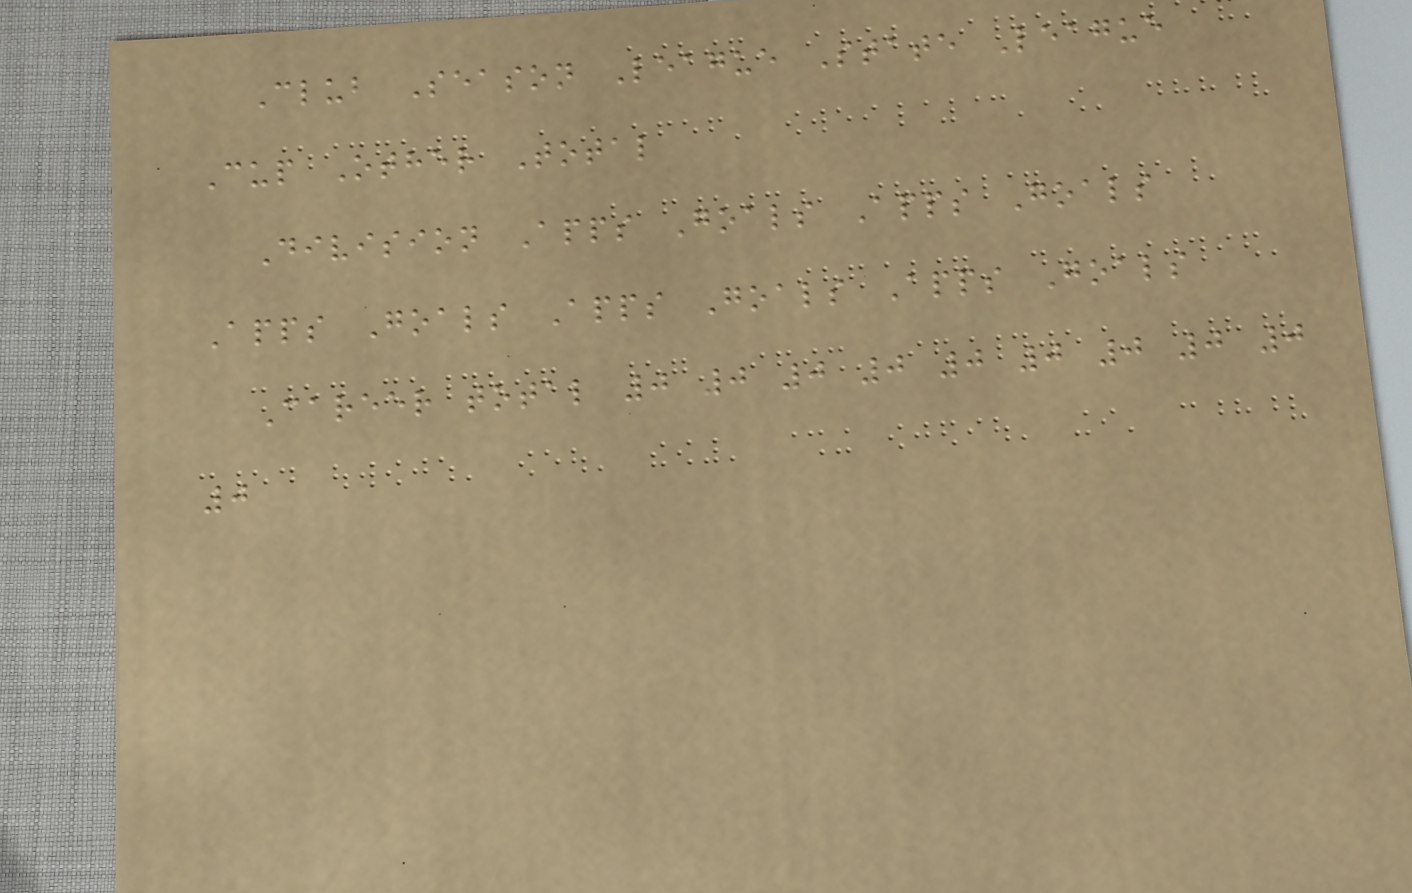Club Season League State League
Cup Other Total
Division Apps Goals Apps Goals
Apps Goals Apps Goals Apps Goals
Career total 0 0 0 0 0 0 0 0 0
0
